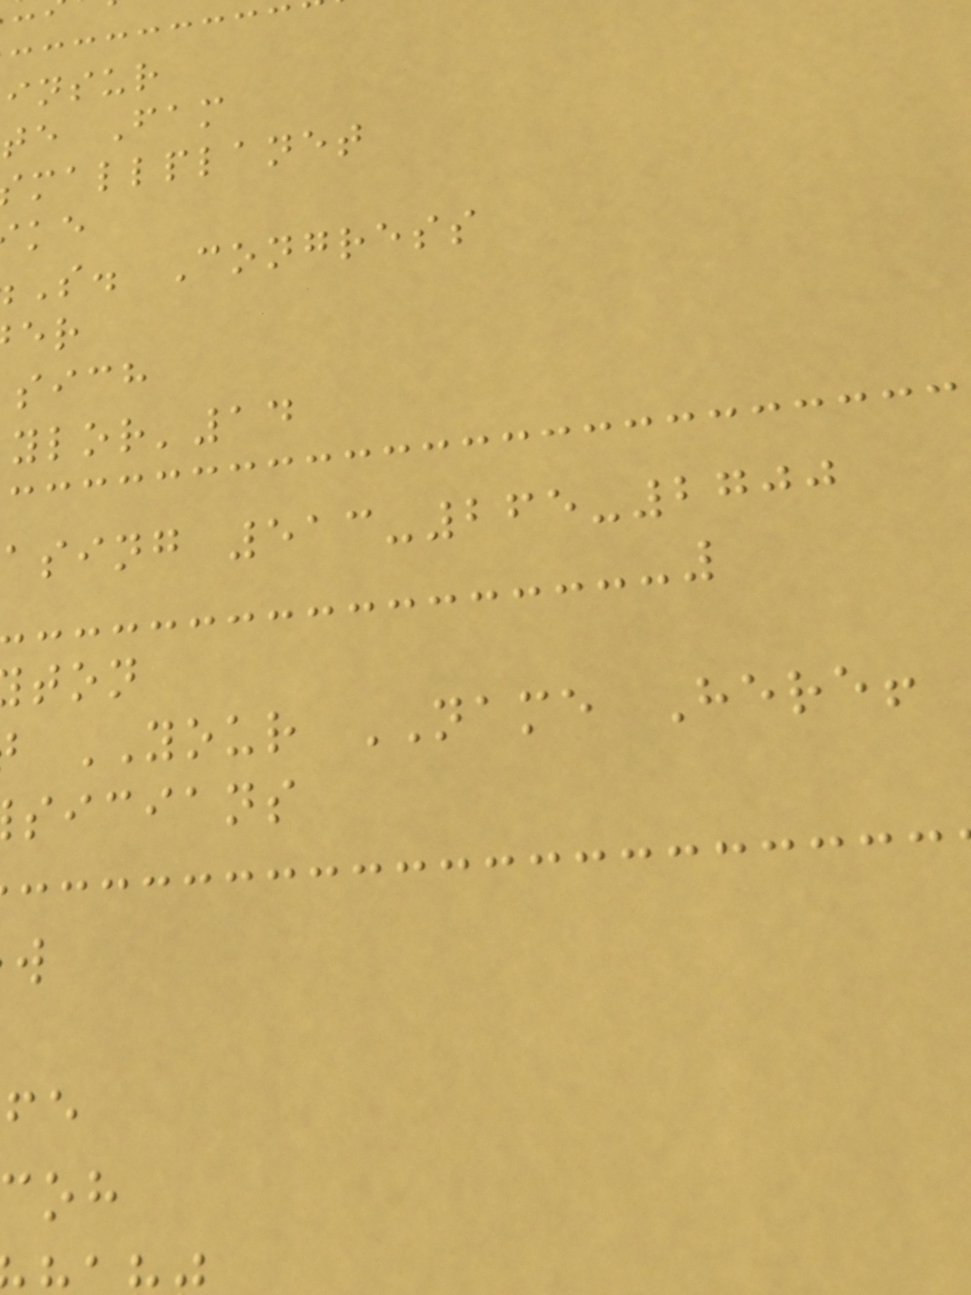insur
te Fam
mallplanet
S. Congress
sich
ylor'14
asing 513-265-2700
YOUR NAME Here!
sicians
